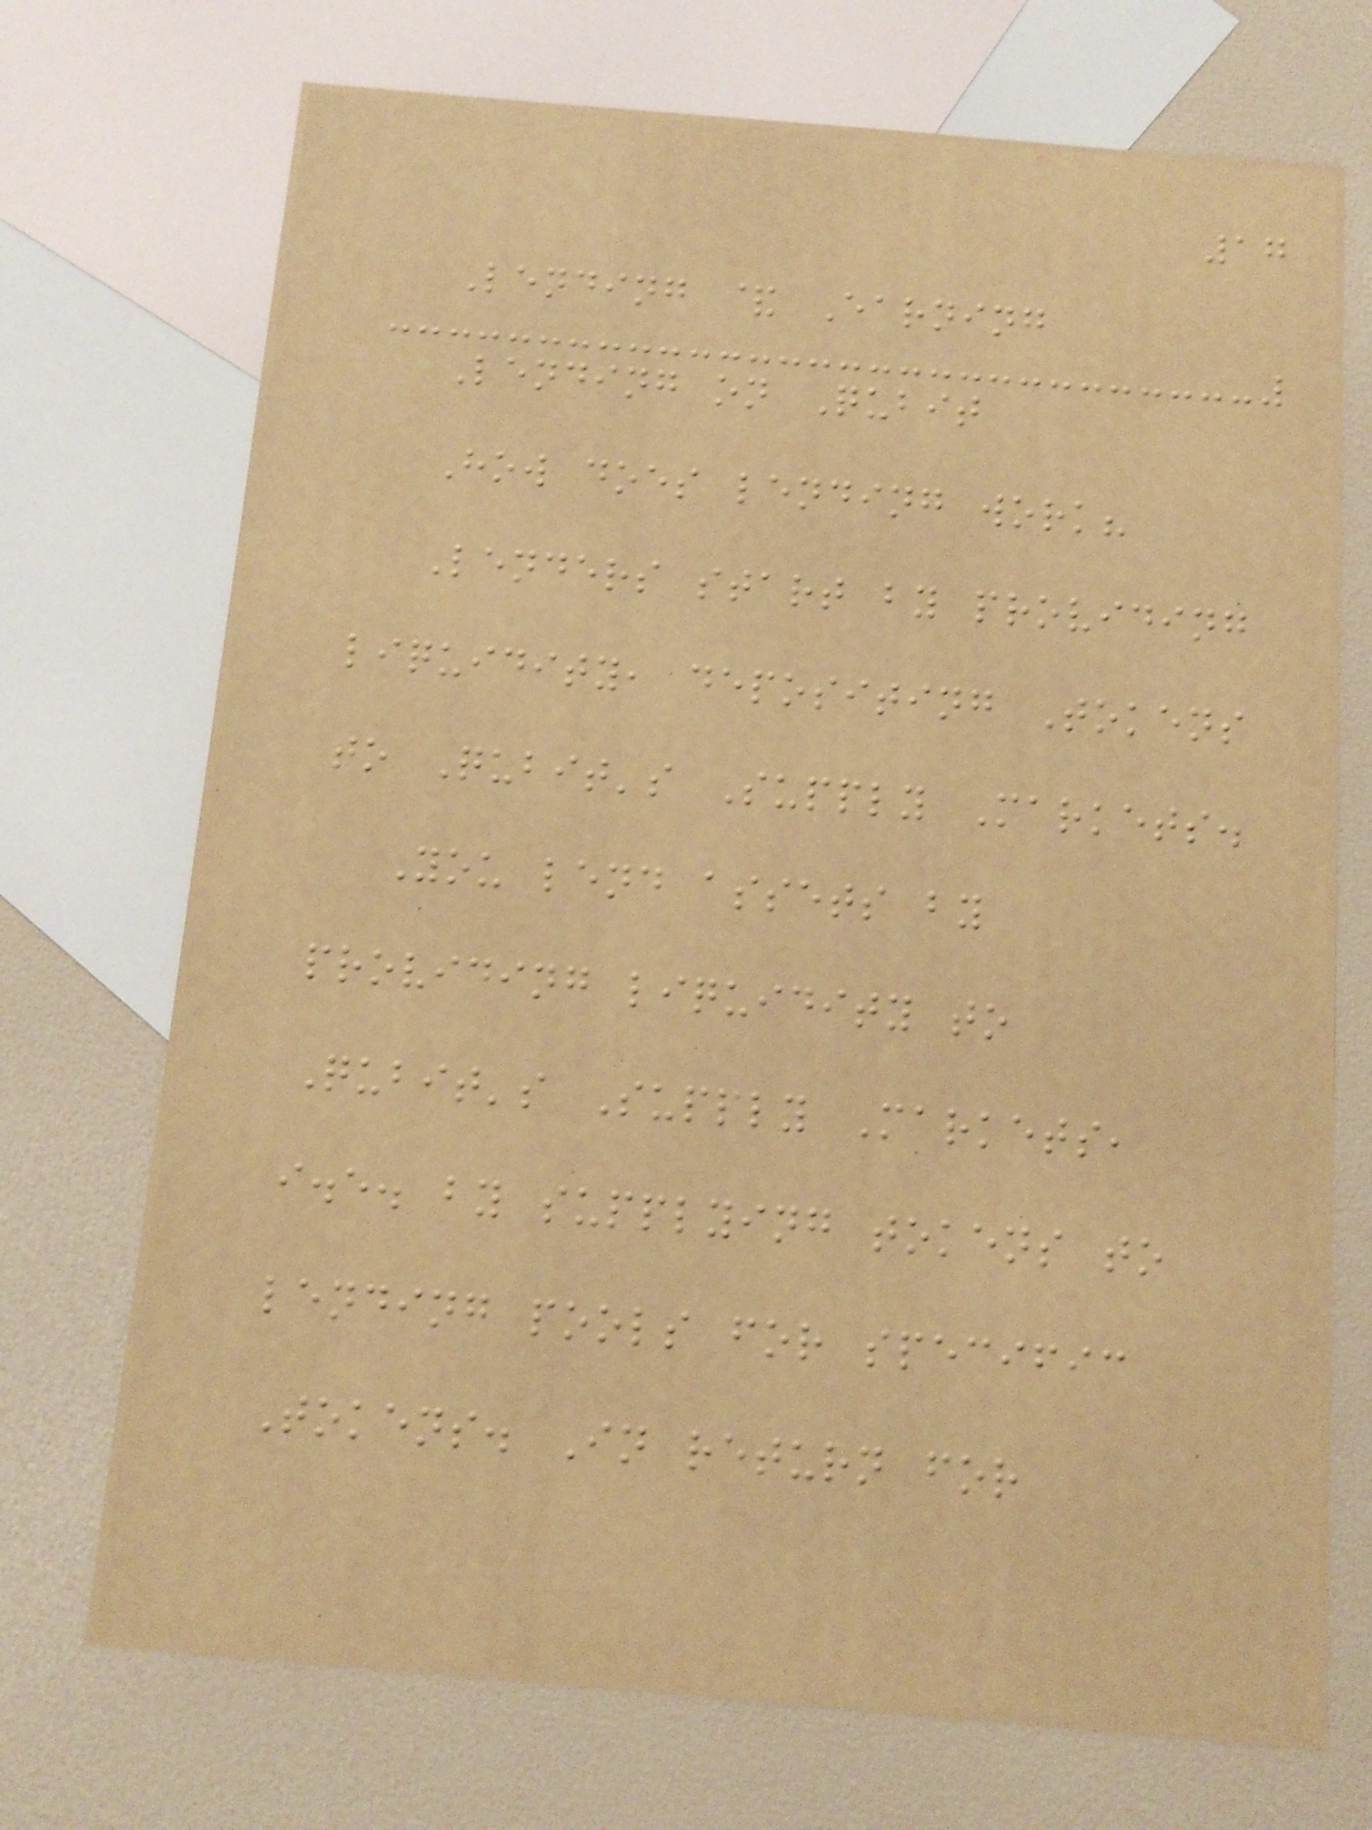17
Lending & Earning
Lending on Qubit
How does lending work?
Lenders start by providing
liquidity, depositing Tokens
to Qubit's Supply Markets.
You lend assets by
providing liquidity to
Qubit's Supply Markets,
i.e. by supplying tokens to
lending pools for specific
Tokens. In return for
